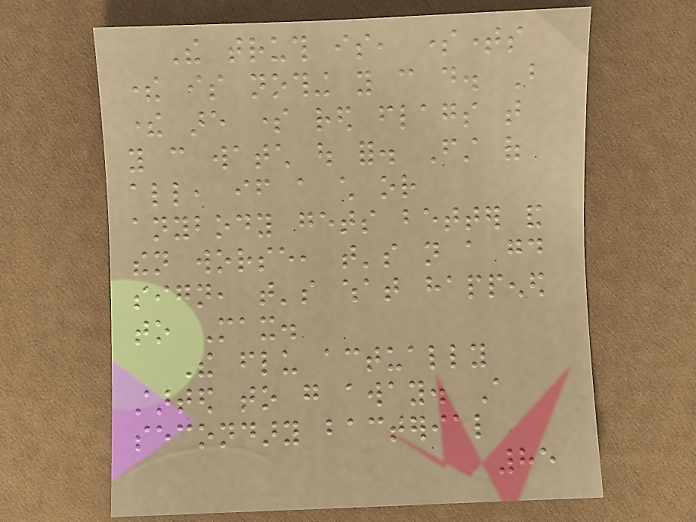The truth is, sometimes
there is nothing you can do. But
there are some red flags that
you can watch out for. First of
all, if a child or
anybody gets better and
then worse, that's not a good
sign, that's what happened
to Max.
The flu actually
started to go away. A
secondary bacterial
85
